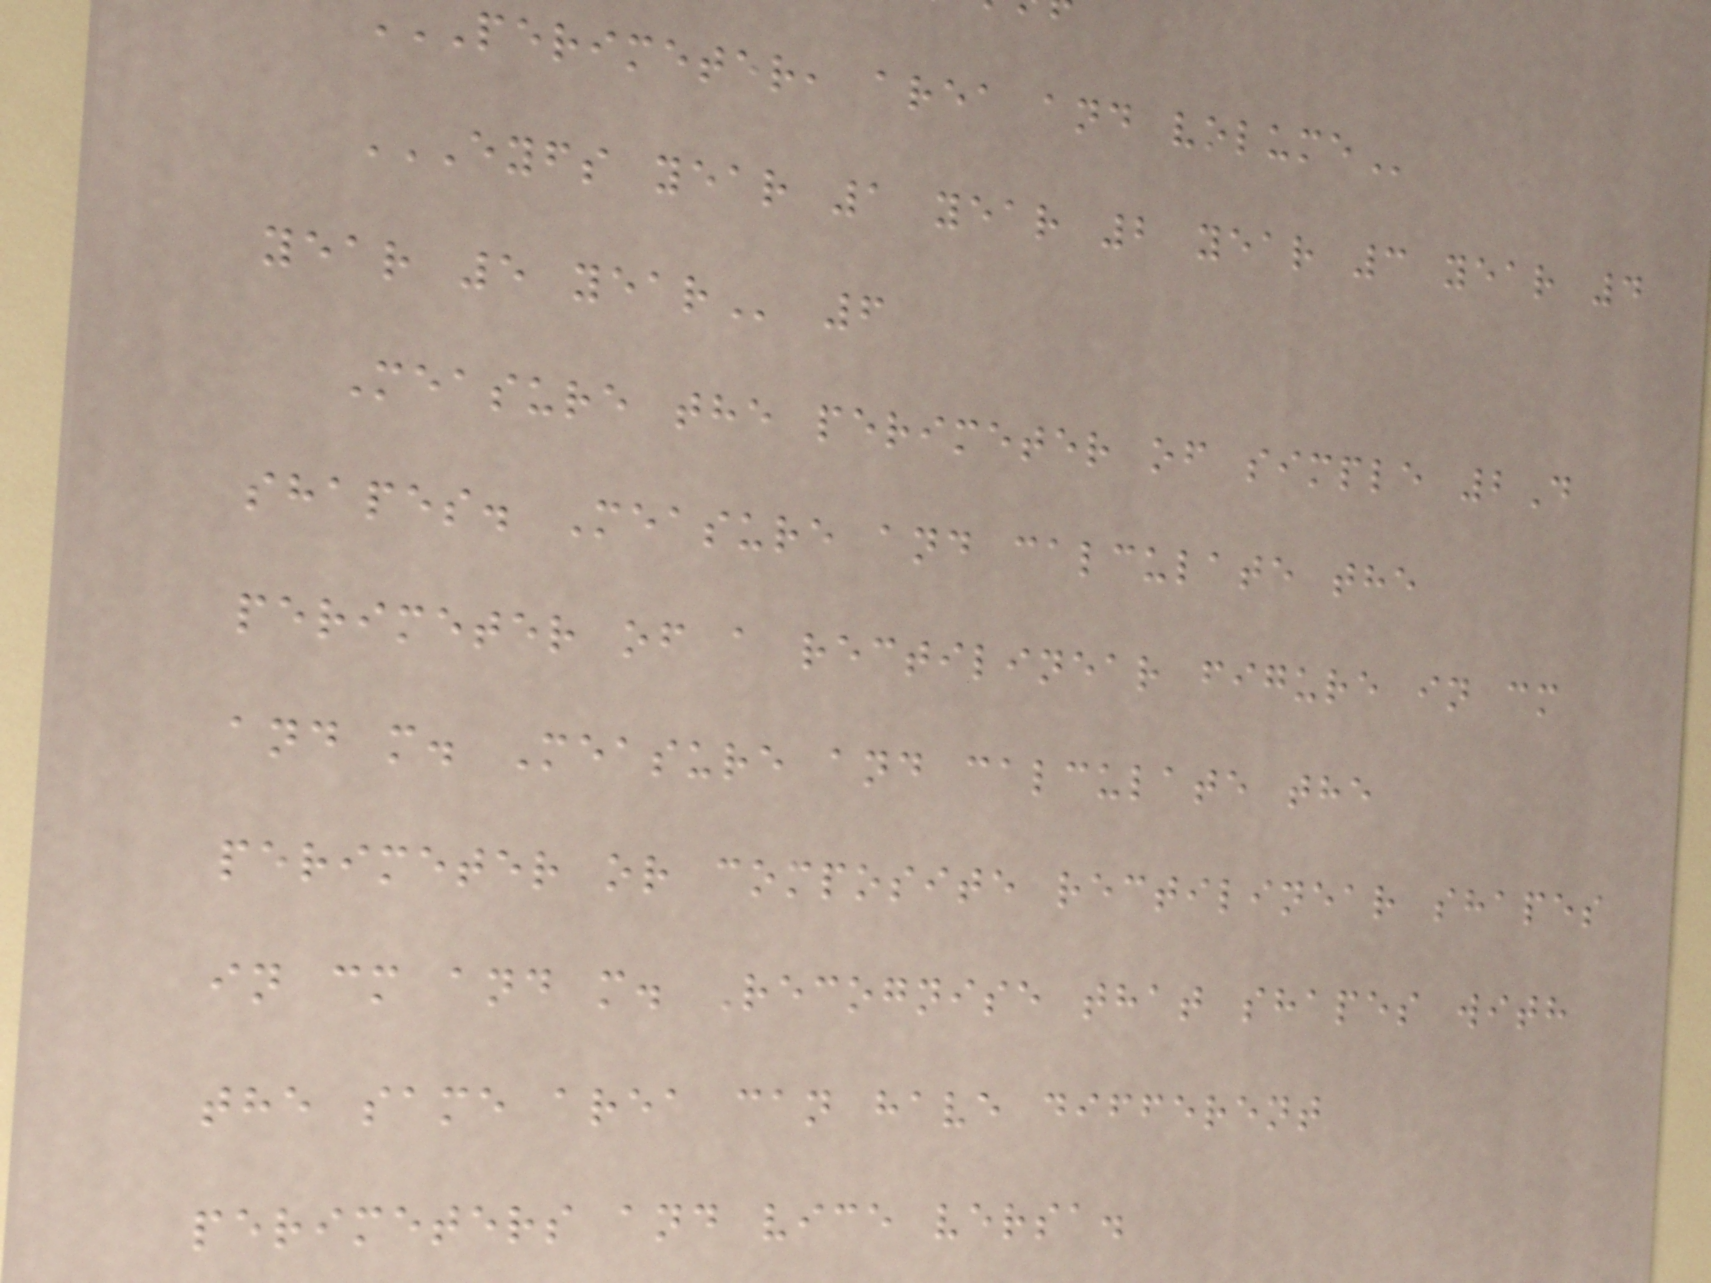perimeter, area and
EYFS YEAR 1 YEAR 2 YEAR 3 YEAR 4
year 5
Measure the perimeter of simple 2D
shapes. Measure and calculate the
perimeter of a rectilinear figure in cm
and m. Measure and calculate the
perimeter or composite rectilinear shapes
in cm and m. Recognise that shapes with
the same area can have different
perimeters and vice versa.
